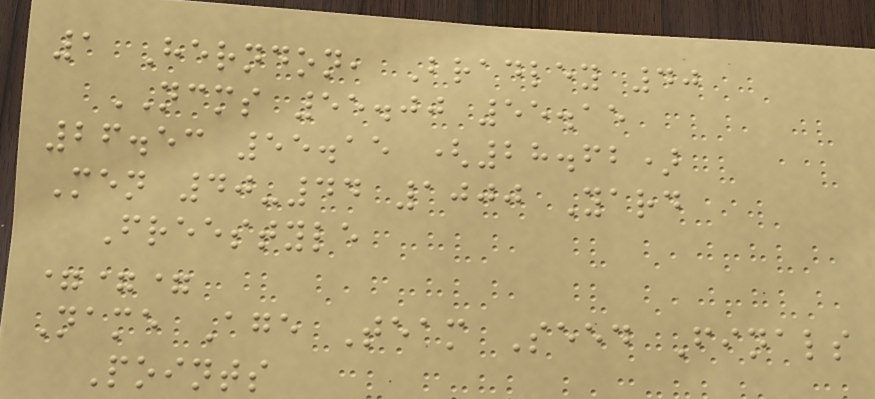1 Herndon, Bradley 40
NCMS 55.00 55.15
26.53 55.15 (28.62)
Men 40-44 1000 Yard
Freestyle
===
Name Age Team Seed Finals
Points
